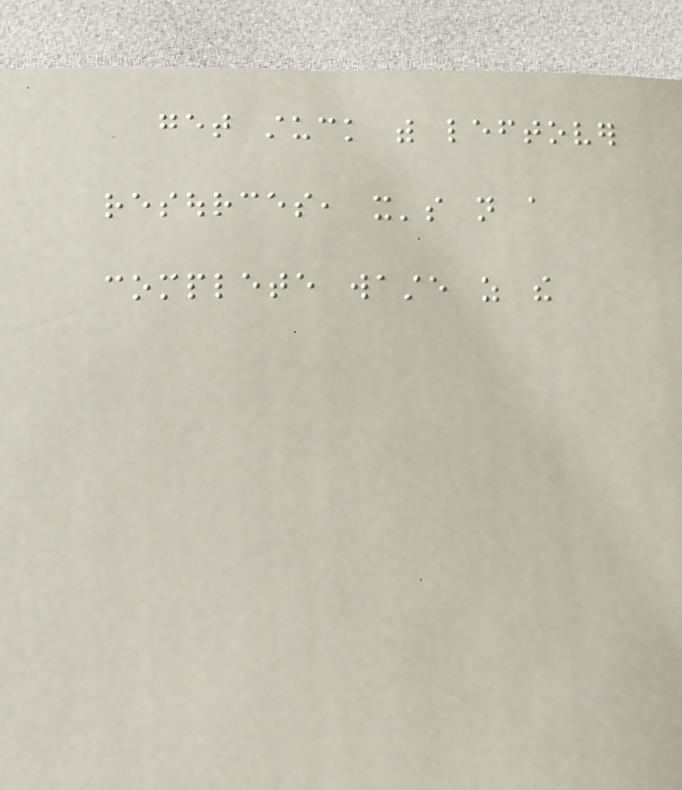get stuck with leftover
resources, it's not a
complete waste as the
